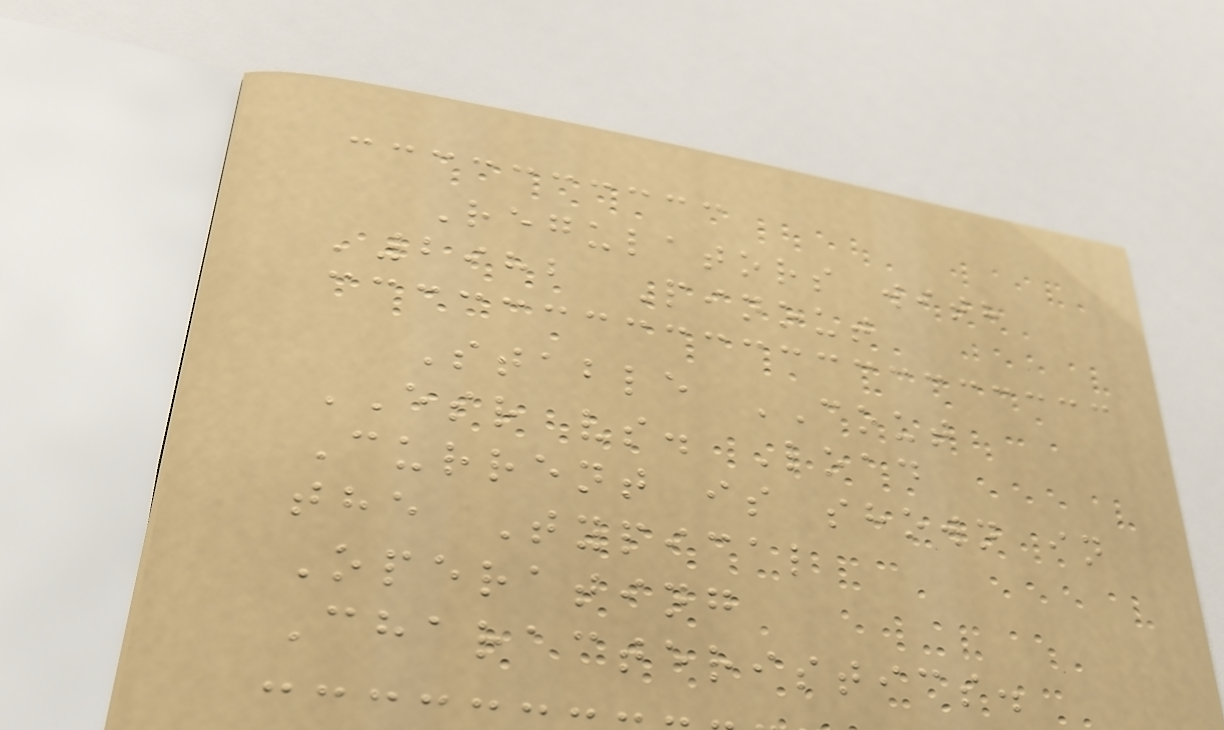Regulators with
'2982 Pinout
Stable COUT
ESR vs. Load
Current is shown in
the Typical
Operating
Characteristics.
